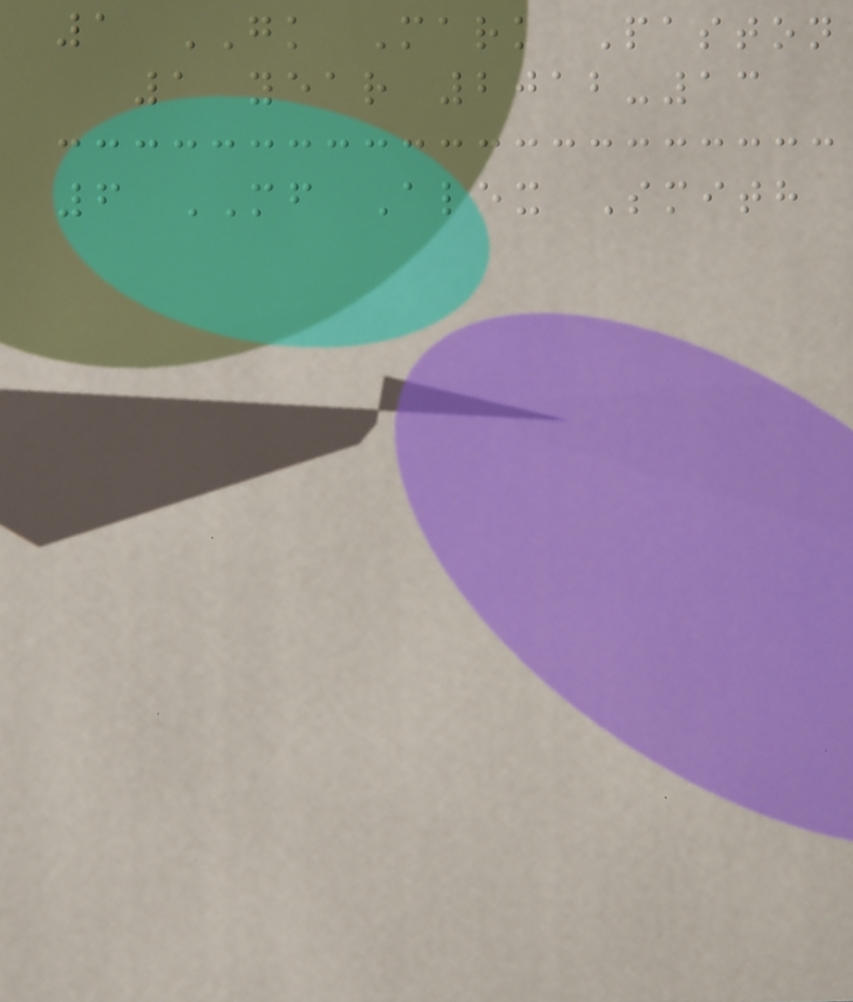1 GK Mark Paston
1 year 2012-13
6 MF Alex Smith
